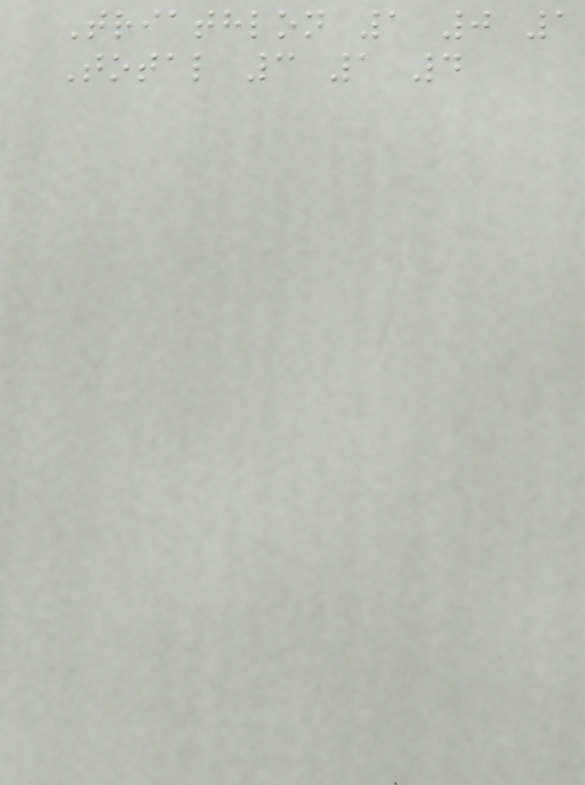Triathlon 1 0 1
Total 3 1 4
